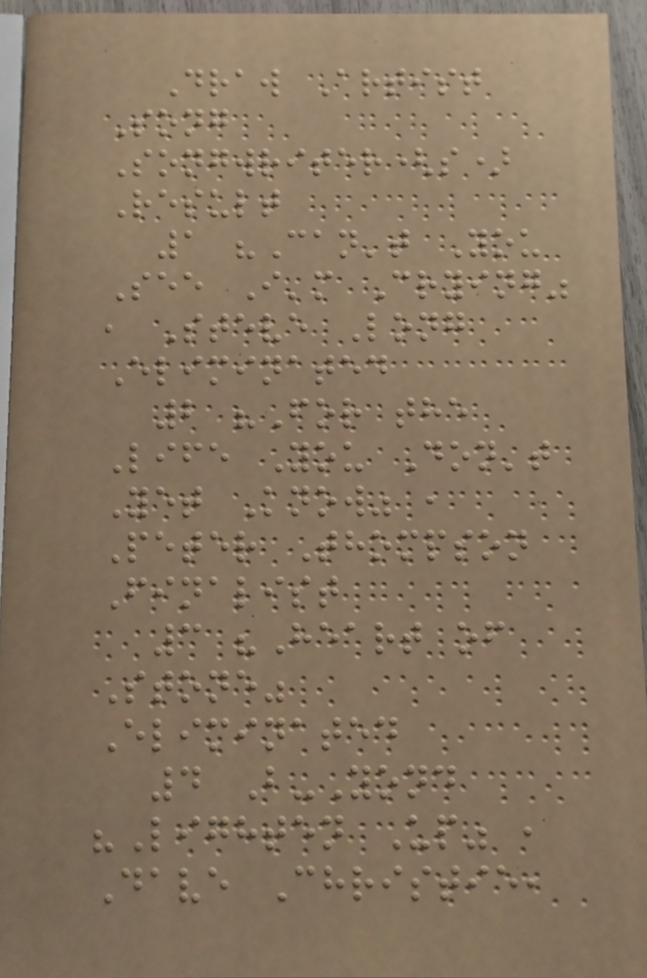Draw Artist
Song
Songwriter(s)
Result
1 "Can't You
See I'm Crying"
, Steve Long
Eliminated
2 "For the
Life You Don't
Yet Know" ,
Peter Thompson
Finalist
3 "Heart of
Stone"
Eliminated
4 B-Yond
"Lighten Up" ,
Dave Christie,
